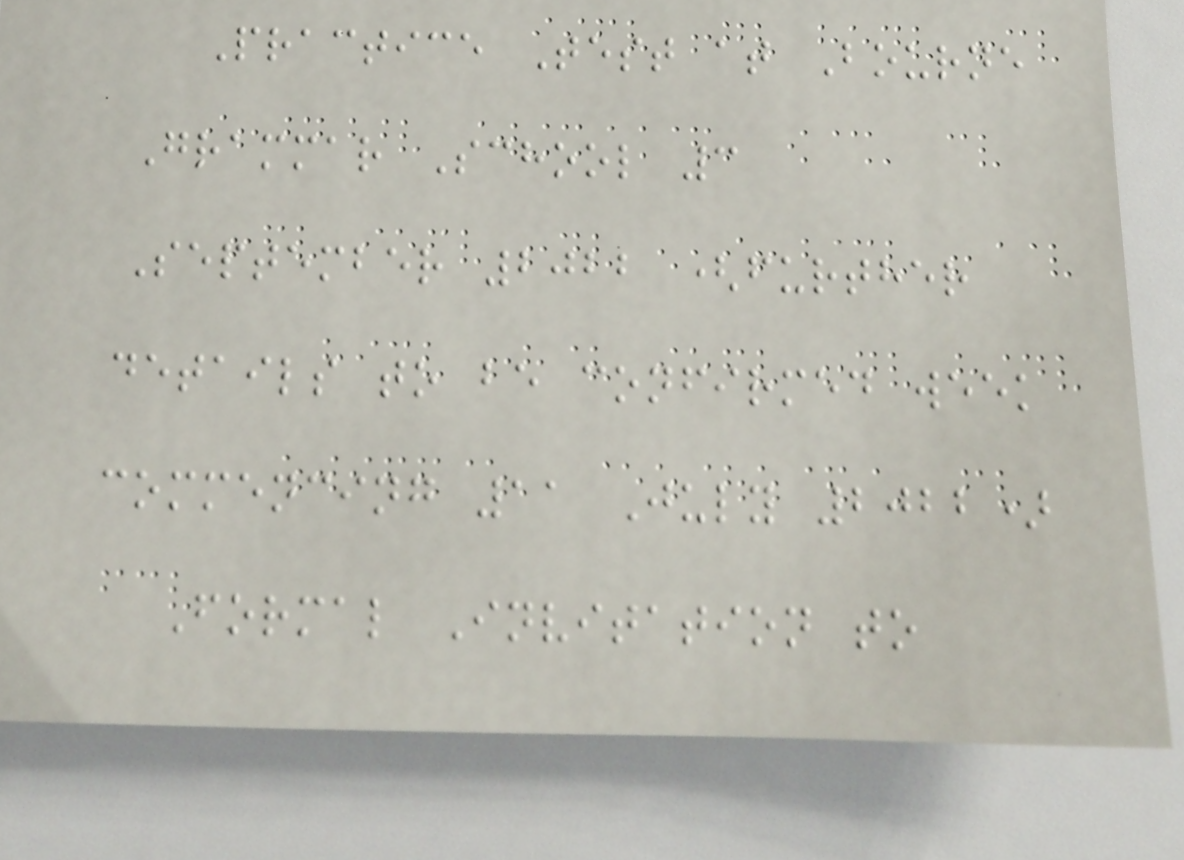Practice Test at Bourne
Grammar School 3
September 2022 (further
details to be confirmed week
commencing 11 July 2022)
Formal Invitation to
